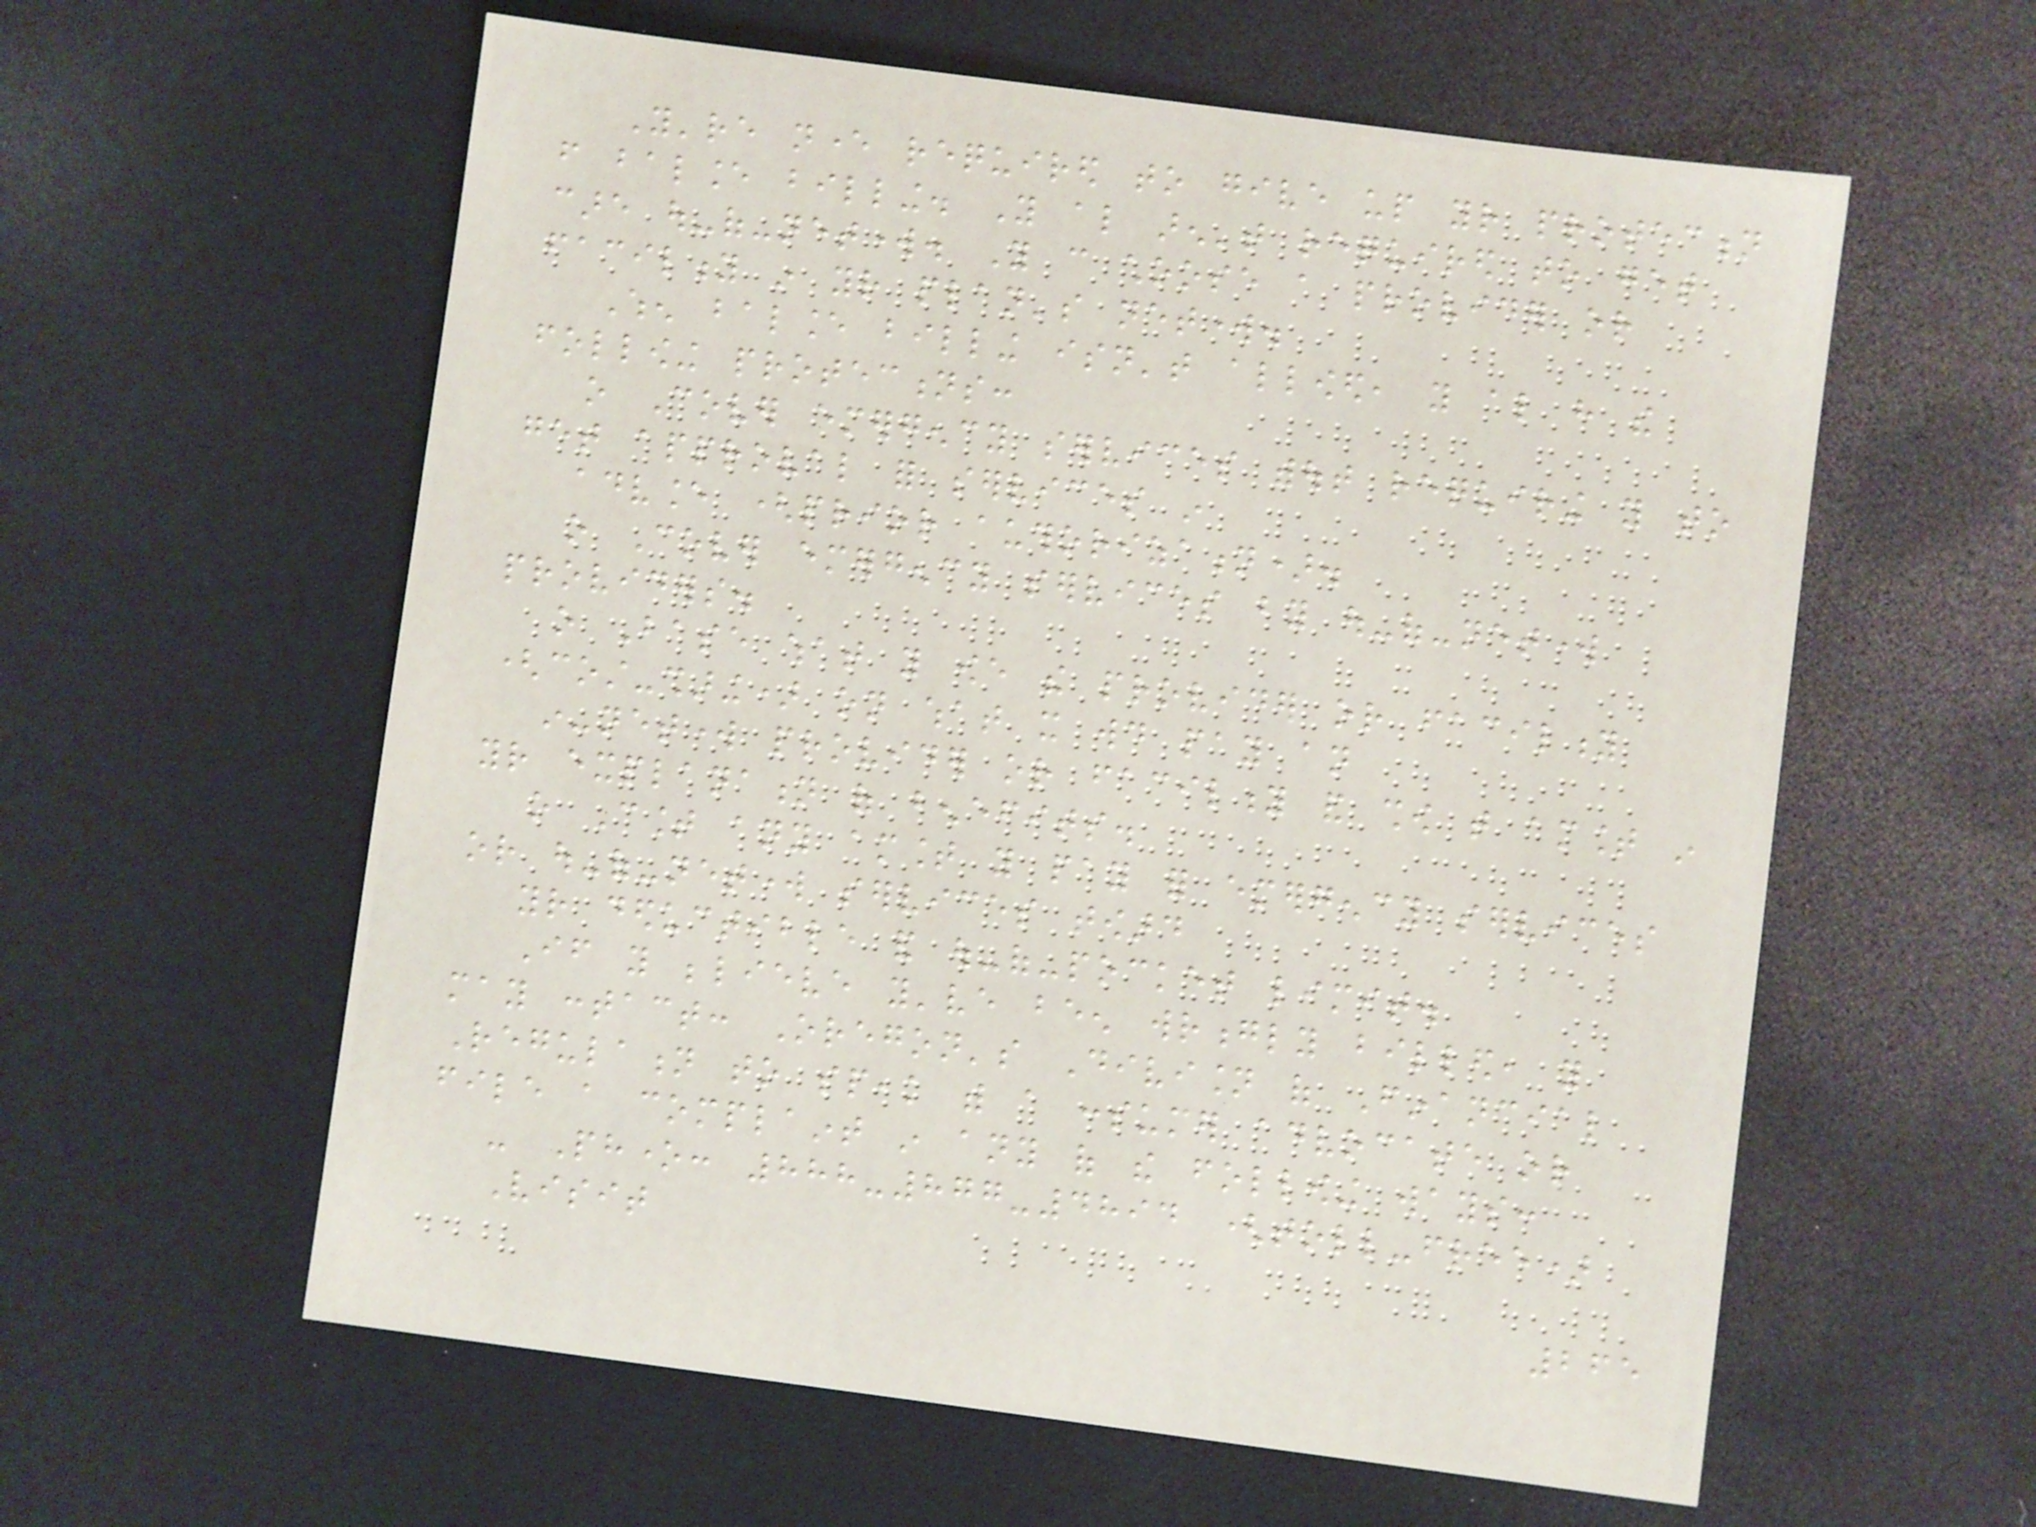You're never required to give up your protection
from balance billing. You also aren't required to get
care out-of-network. You can choose a provider or
facility in your plan's network.
When balance billing isn't allowed, you also have the
following protections:
o Cover emergency services without requiring you to
get approval for services in
advance (prior authorization).
o Cover emergency services by out-of-network
providers.
o Base what you owe the provider or facility
(cost-sharing) on what it would pay an
in-network provider or facility and show that amount in
your explanation of benefits.
o Count any amount you pay for emergency services
or out-of-network services toward
your deductible and out-of-pocket limit.
If you believe you've been wrongly billed, you
may contact: Oregon's Division of Financial
Regulation to speak with a consumer advocate or
file a complaint in any of the following ways:
- Phone: 888-877-4894 (toll-free)
Visit
265
